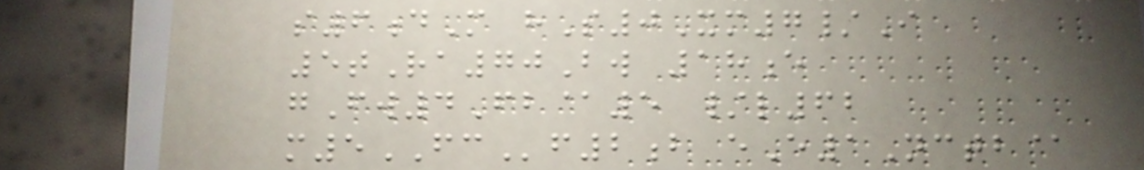s6dM hS0Xm7/I
5tRa70Bw 18e
gFw4Fb@5 /l62
m5FCf2b eE1Nctb@
